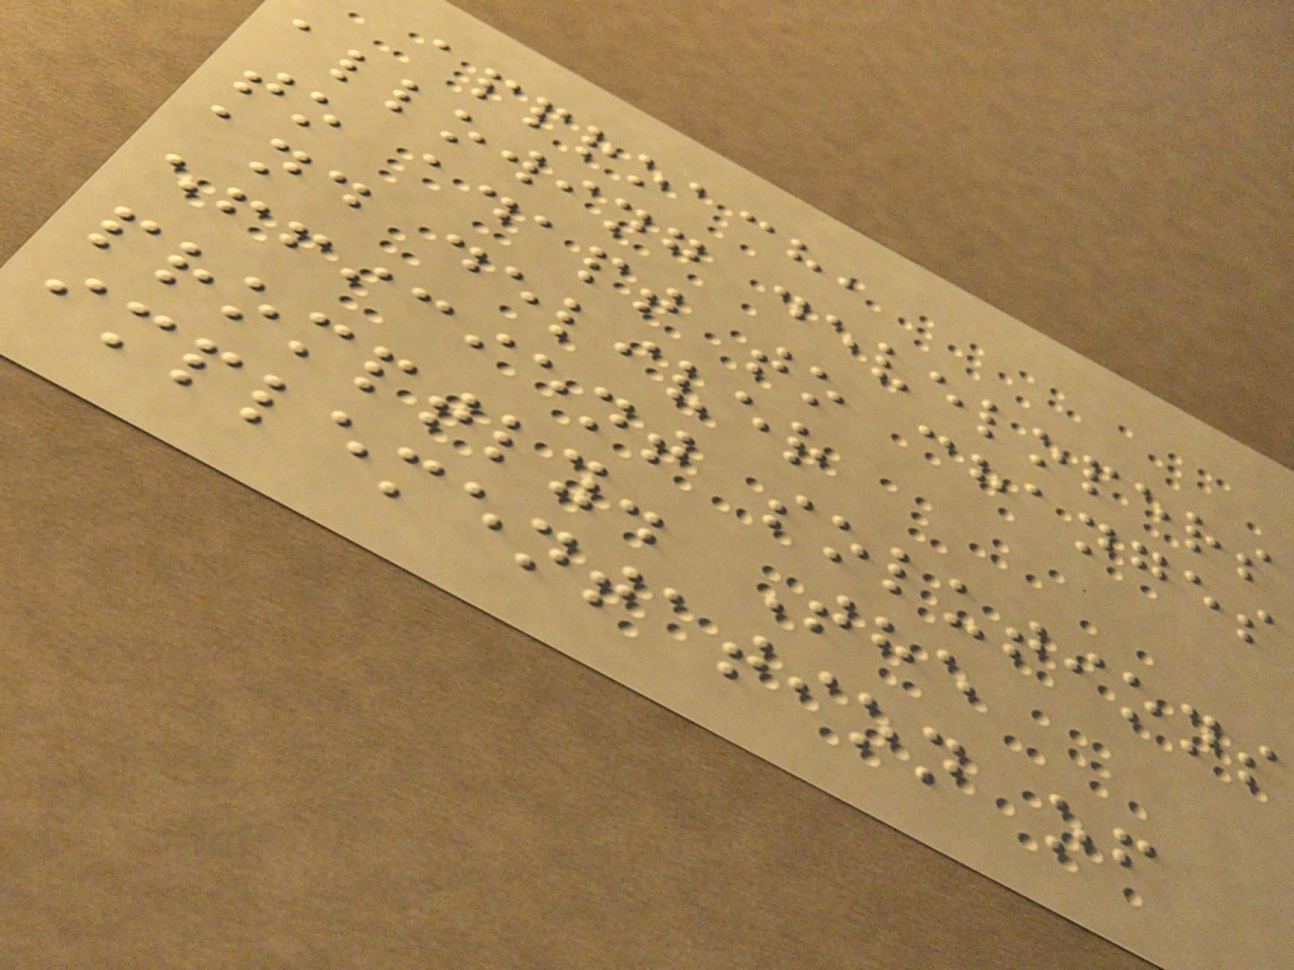approach,
allowing developers
to adapt to changes
and deliver
efficient solutions
promptly. The
implementation of
